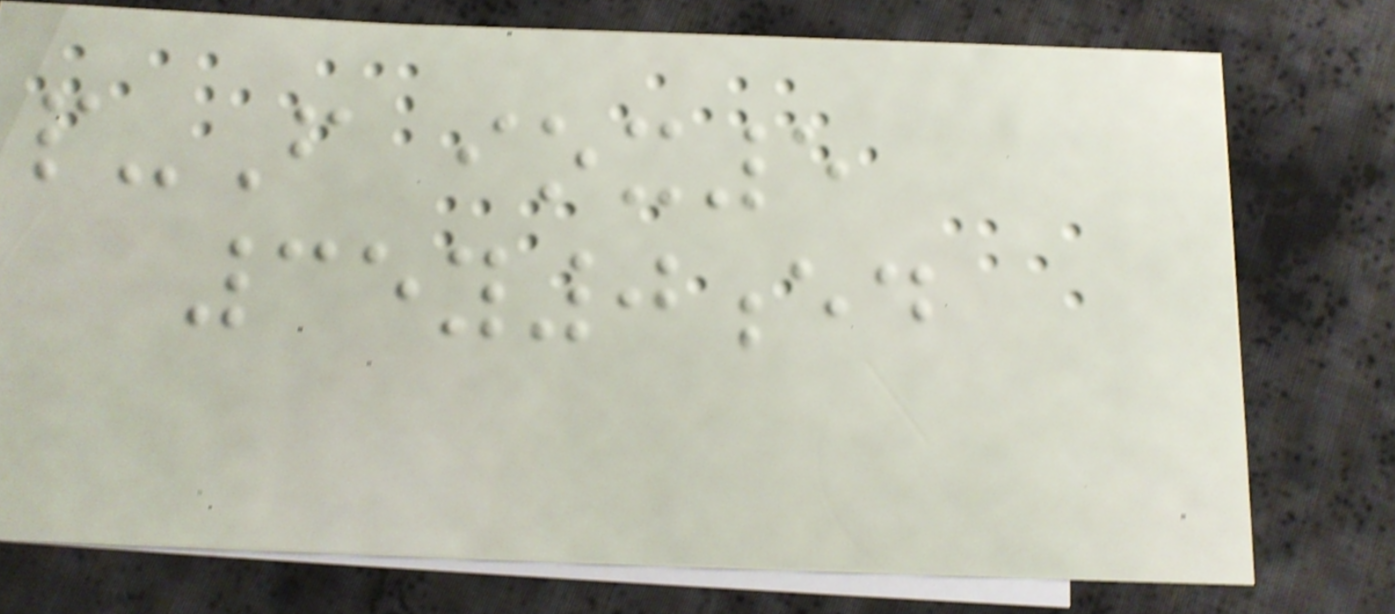p-F iox5
35y0ed
